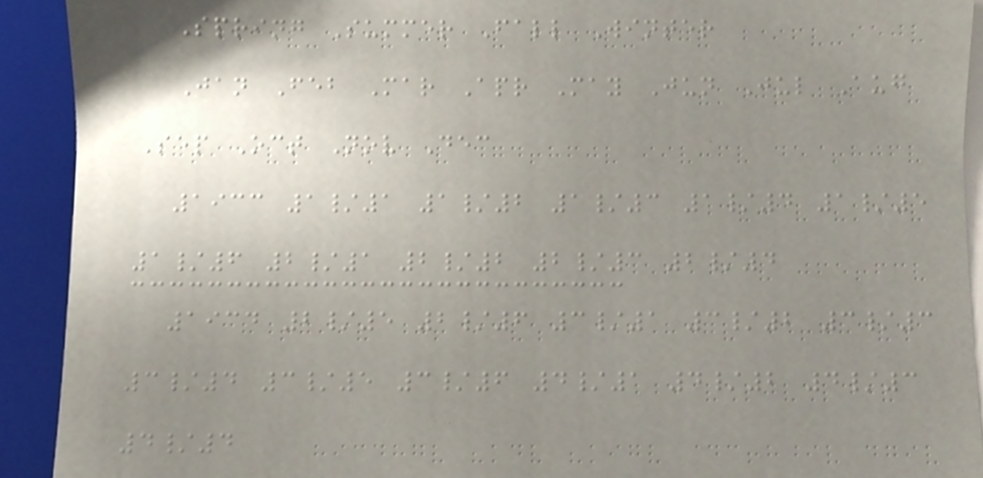Spring Summer Fall Winter
Jan Feb Mar Apr May Jun Jul Aug
Sep Oct Nov Dec
1933 1/1 1/2 1/3 1/4 1/5
1/6 2/1 2/2 2/3 2/4
1934 2/5 2/6 3/1 3/2 3/3
3/4 3/5 3/6 4/1 4/2 4/3
4/4
